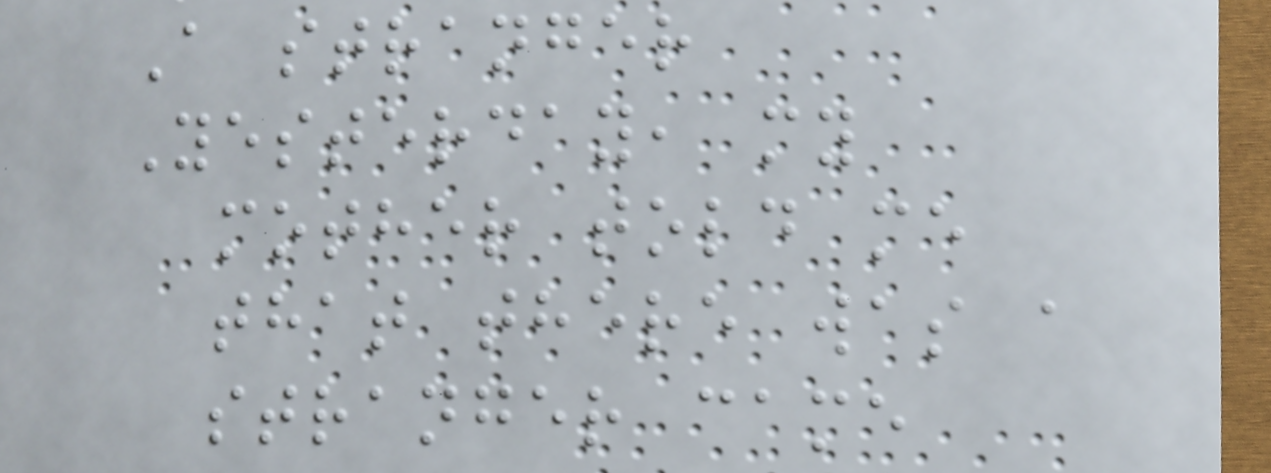A stranger
Yesterday, my
mother told me
that there was a
stranger came
